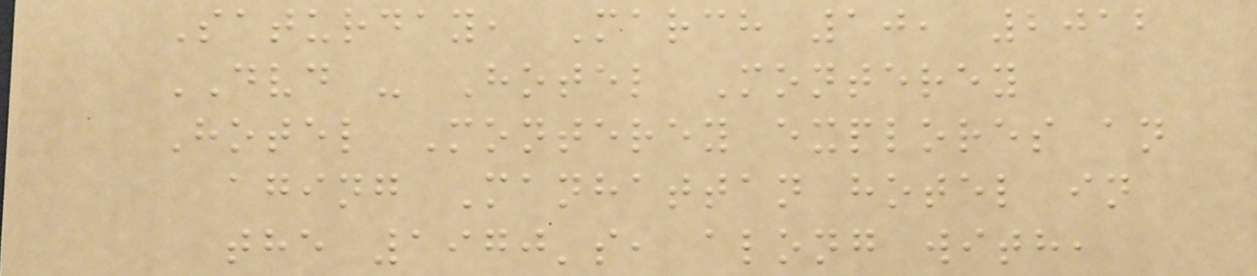Saturday, March 10, 2012
DVD - Hotel Monterey
Hotel Monterey explores an
aging Manhattan hotel in
the 1970's, along with,
